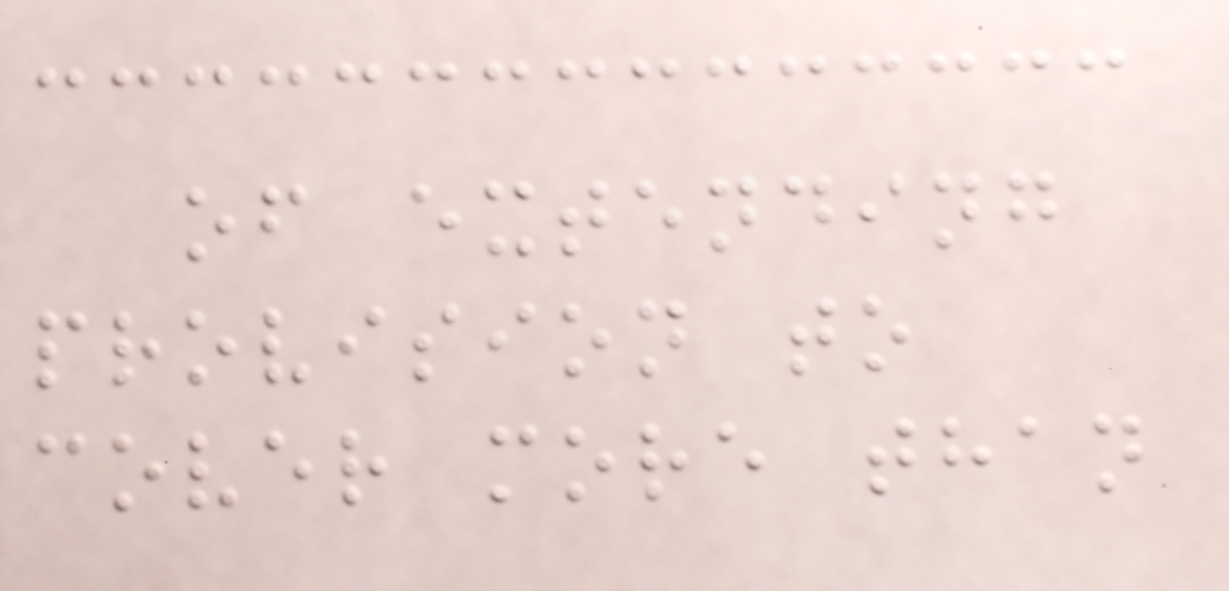of extending
provision to
cover more than
